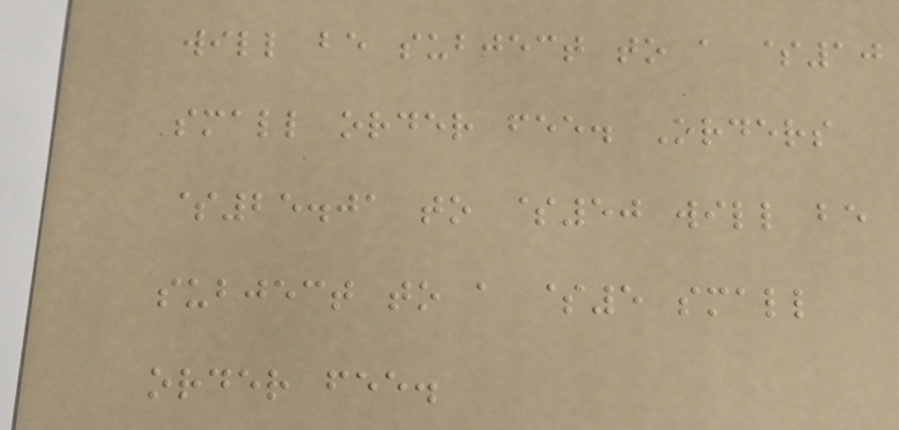will be subject to a $10
small order fee. Orders
$25.01 to $50 will be
subject to a $5 small
order fee.
